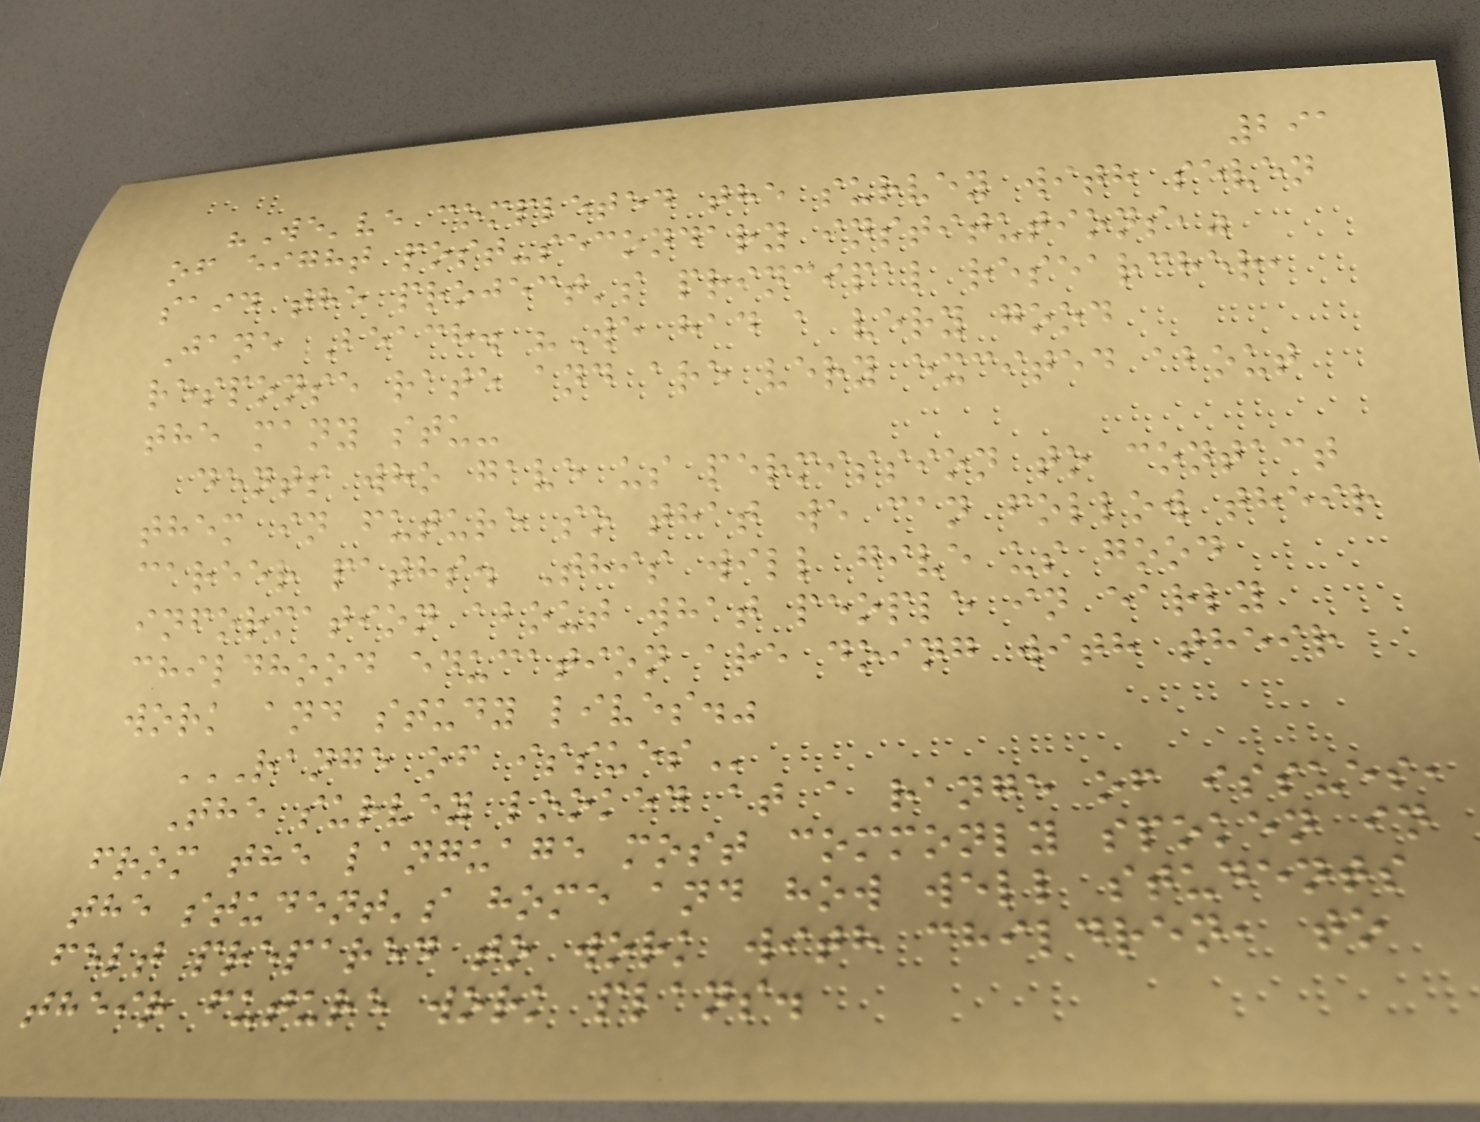291
"We've completed the survey with seven
of eight post-secondary institutions,"
said the project's principal researcher,
Jane Beach. "We had a very good
response rate and are very excited about
the many stu-
dents who gave us permission to contact
them in future so that we can follow their
career paths. This will give us good
information about what people in early
childhood education are doing with their
work and study lives."
RANGE OF ISSUES
The survey looked at a range of issues,
from the language most commonly spoken in
the student's home and how well students
felt prepared to work with children, to
their future work plans.
